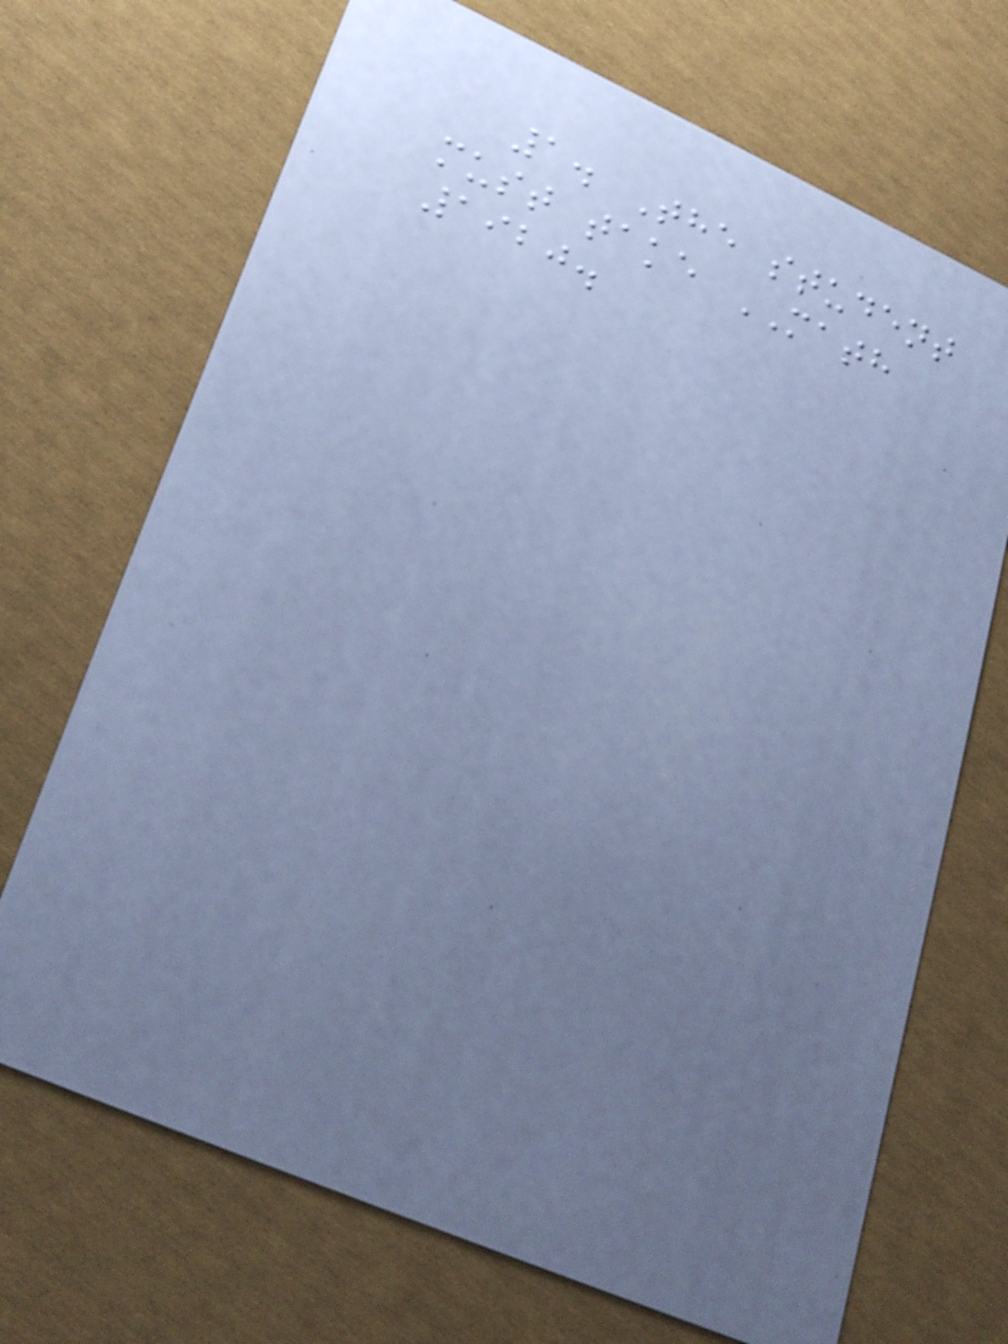1. The student
must take MATH
1920.
